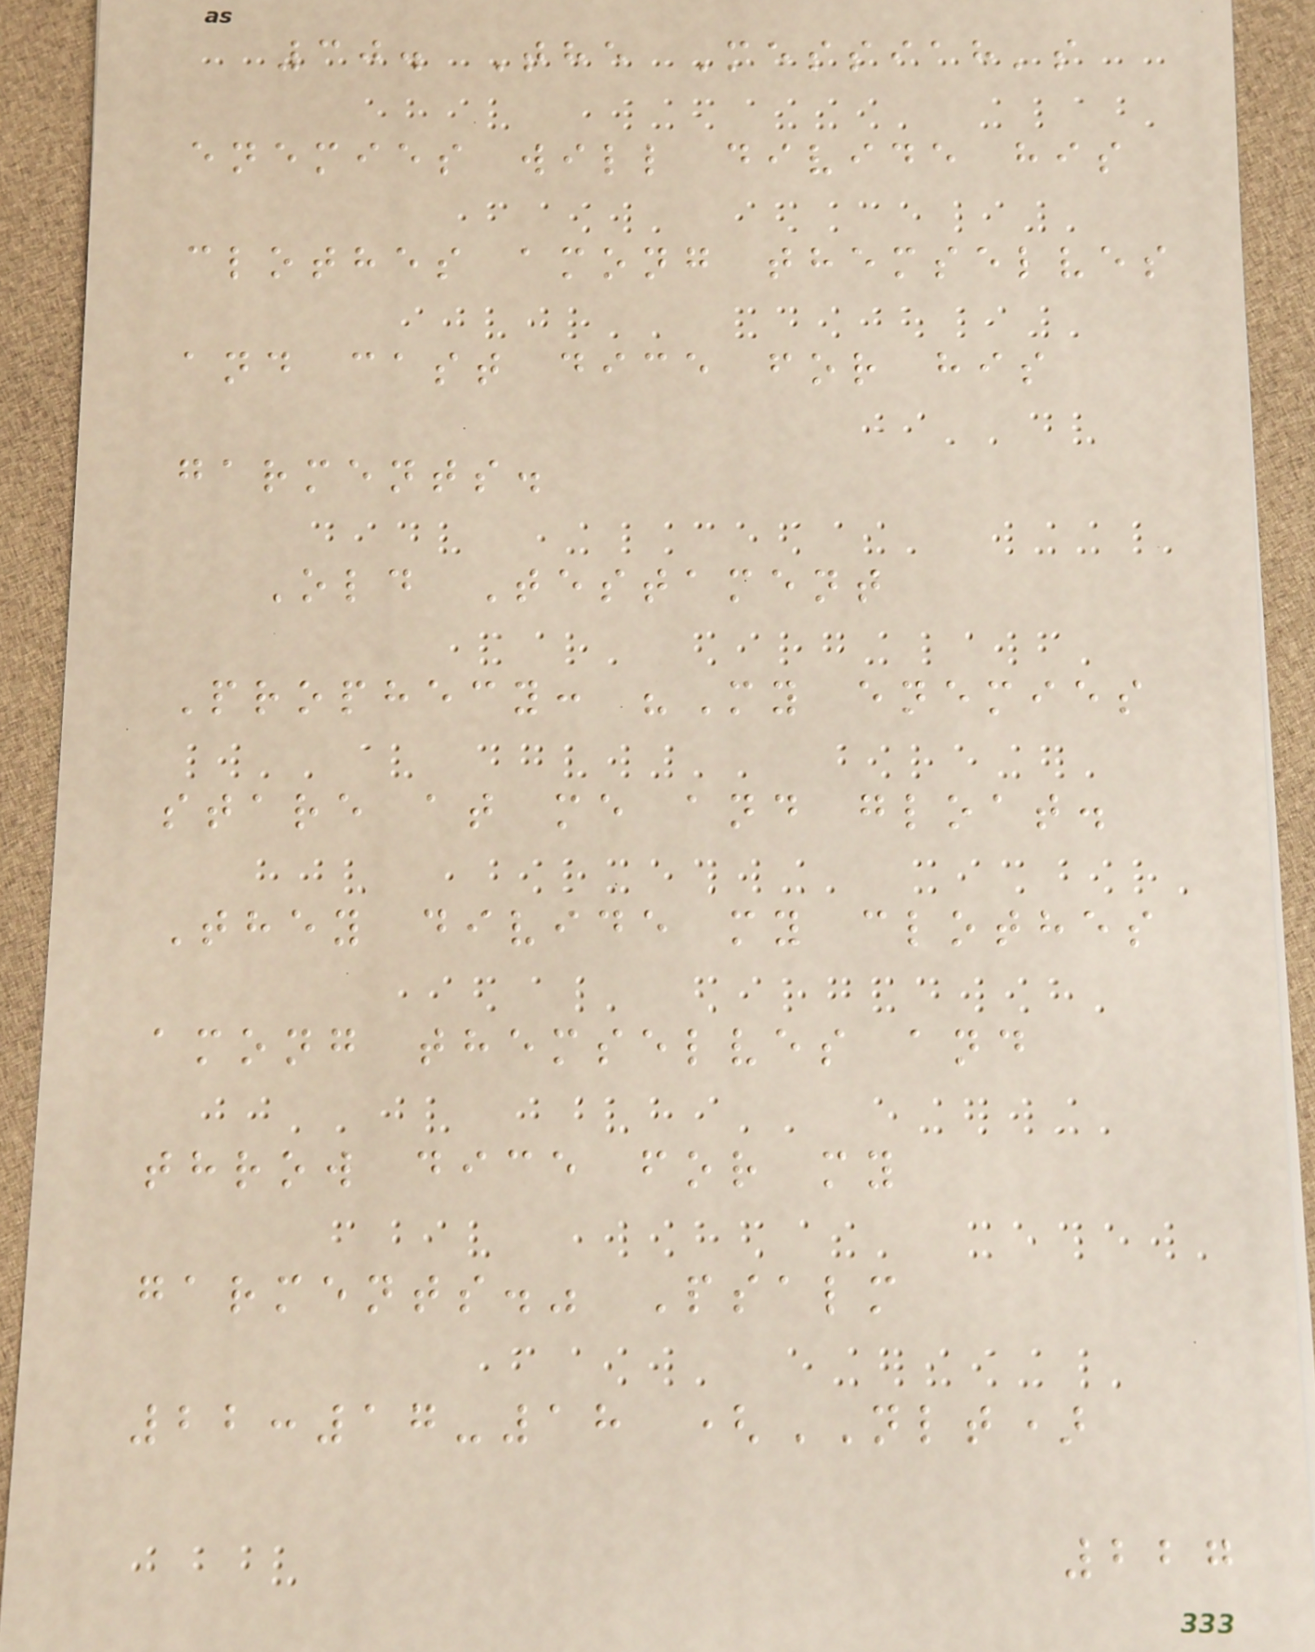30. The Messiah's
enemies will divide his
clothes among themselves
and cast dice for his
garments.
Old Testament
Prophecy: "My enemies
stare at me and gloat.
They divide my clothes
among themselves and
throw dice for my
garments." Psalm
22:17-18 (NLT)
227
